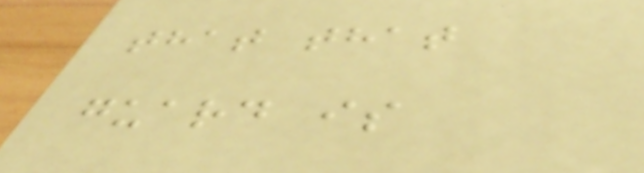that that
guard is
